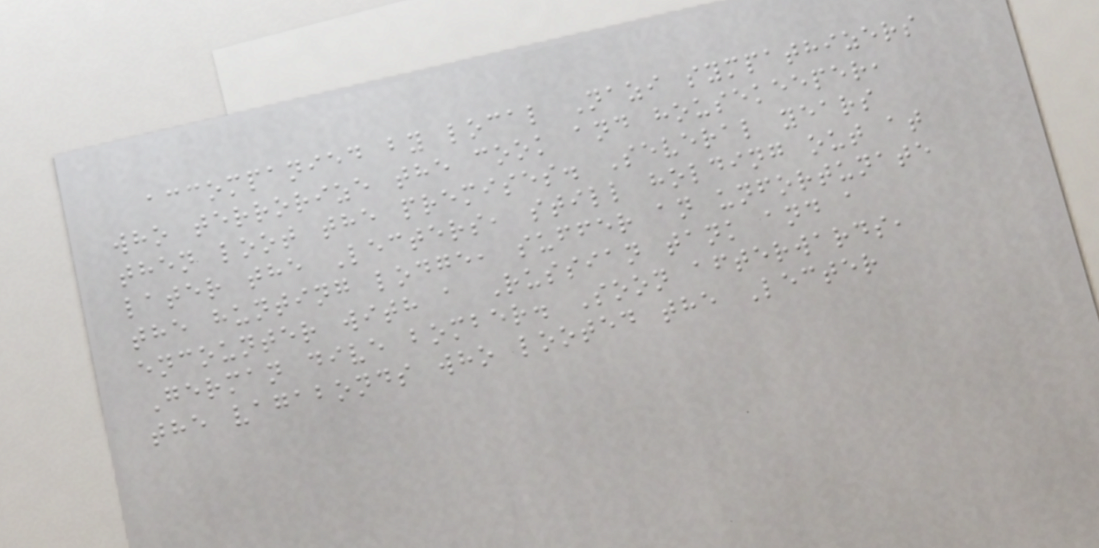accompanied by local Nazi sympathizers
who terrorize the cook and housekeeper,
then loot the premises. Several years
later the Lecters, still holding out at
the hunting lodge, suffer an unfortunate
encounter with a Russian tank and a
German dive bomber. Soon afterwards,
the vagabonds who looted the Lecter
